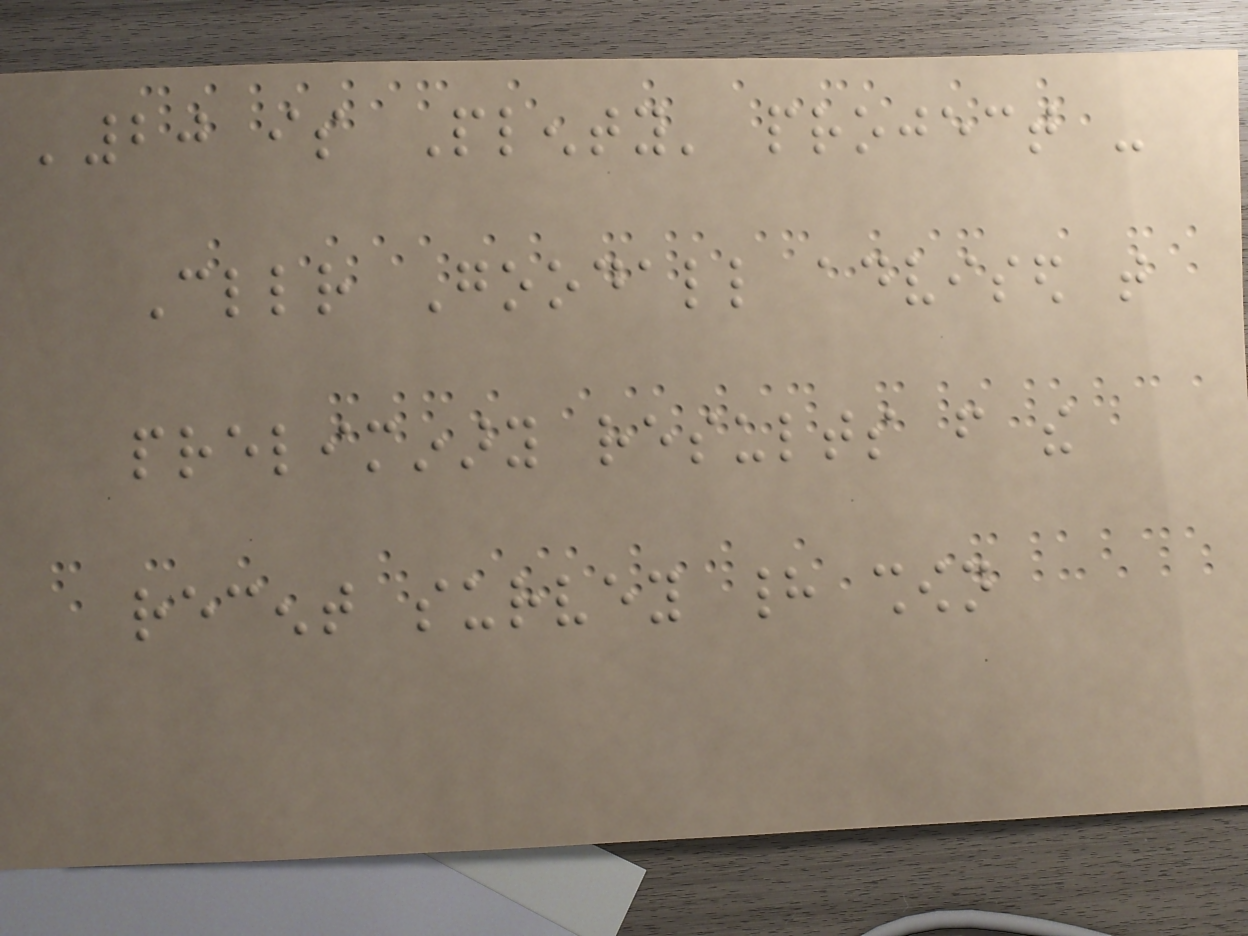'20 is Plenty' project -
Cllr Goodall advised that
preliminary results from the
recent survey had shown
